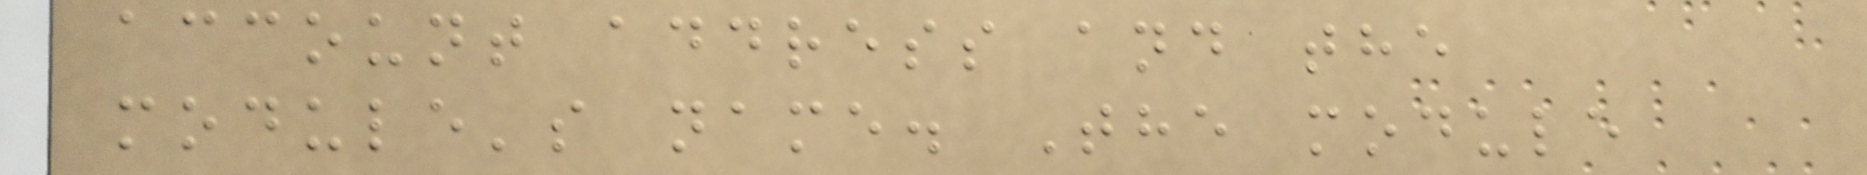account address and the
module's name. The module
